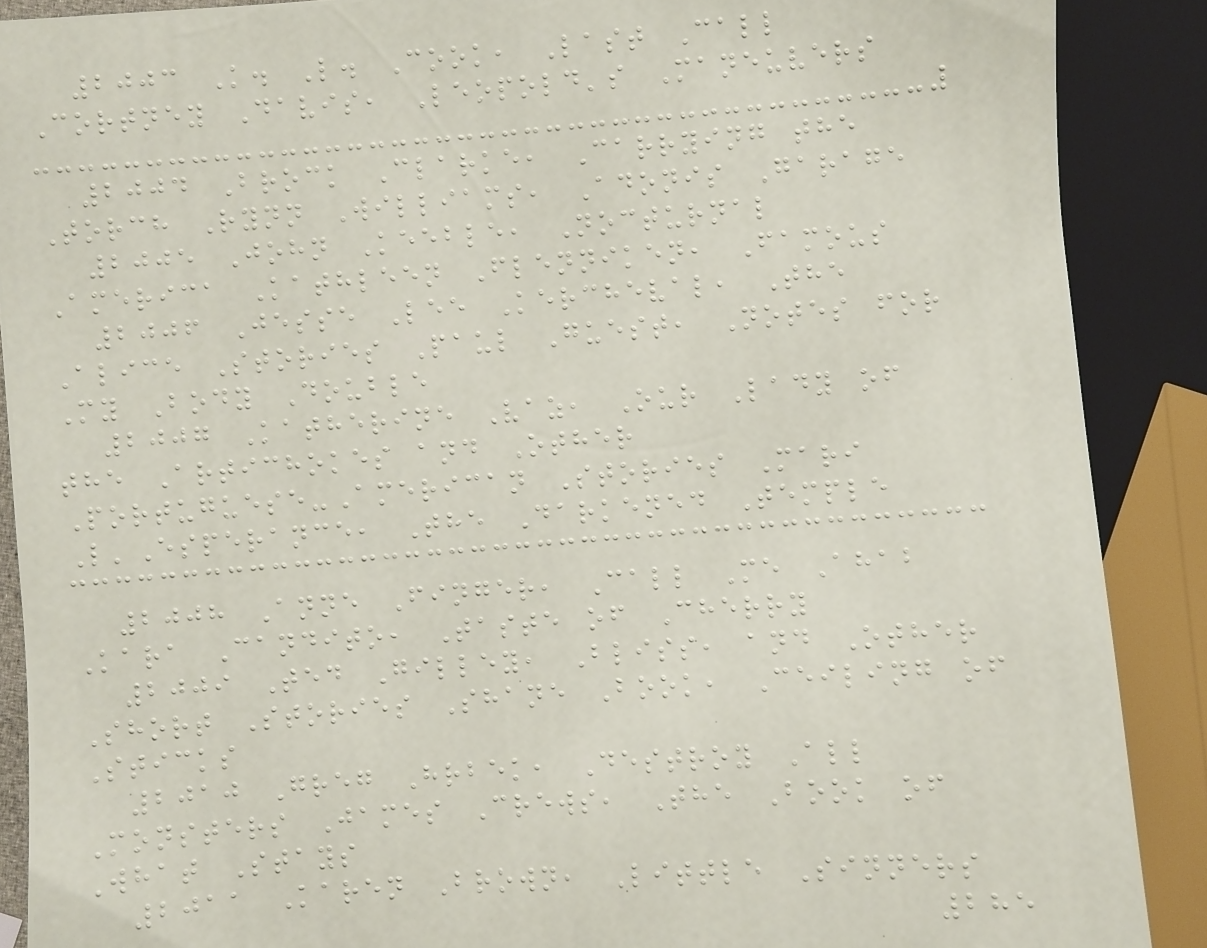2003 K. L. Cook, Last Call
Cortney Davis, Leopold's Maneuvers
2004 Brock Clarke, Carrying the
Torch Rynn Williams, Adonis Garage
2005 John Keeble, Nocturnal
America Kathleen Flenniken, Famous
2006 Jesse Lee Kercheval, The
Alice Stories Paul Guest, Notes for
My Body Double
2007 Katherine Vaz, Our Lady of
the Artichokes and Other
Portuguese-American Stories Mari
L'Esperance, The Darkened Temple
2008 Anne Finger, Call Me Ahab
Kara Candito, Taste of Cherry
2009 Ted Gilley, Bliss, and Other
Short Stories Shane Book, Ceiling of
Sticks
2010 Greg Hrbek, Destroy All
Monsters James Crews, The Book of
What Stays
2011 Karen Brown, Little Sinners
285
